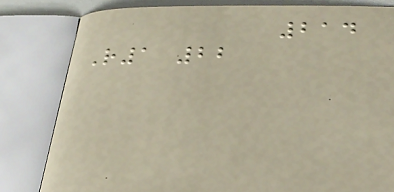214
R1 22
